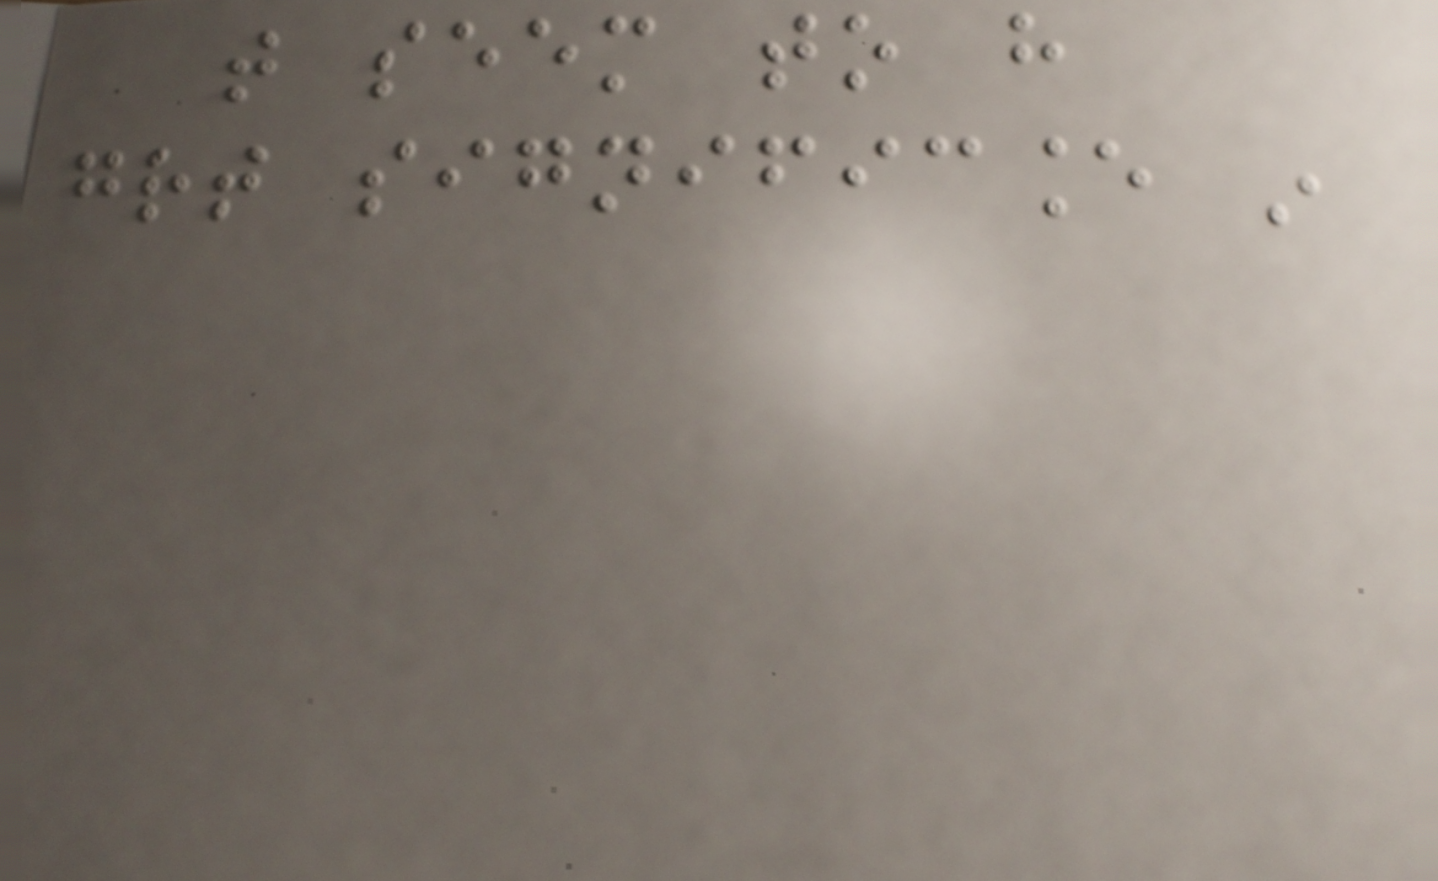that seem to have
great significance in
